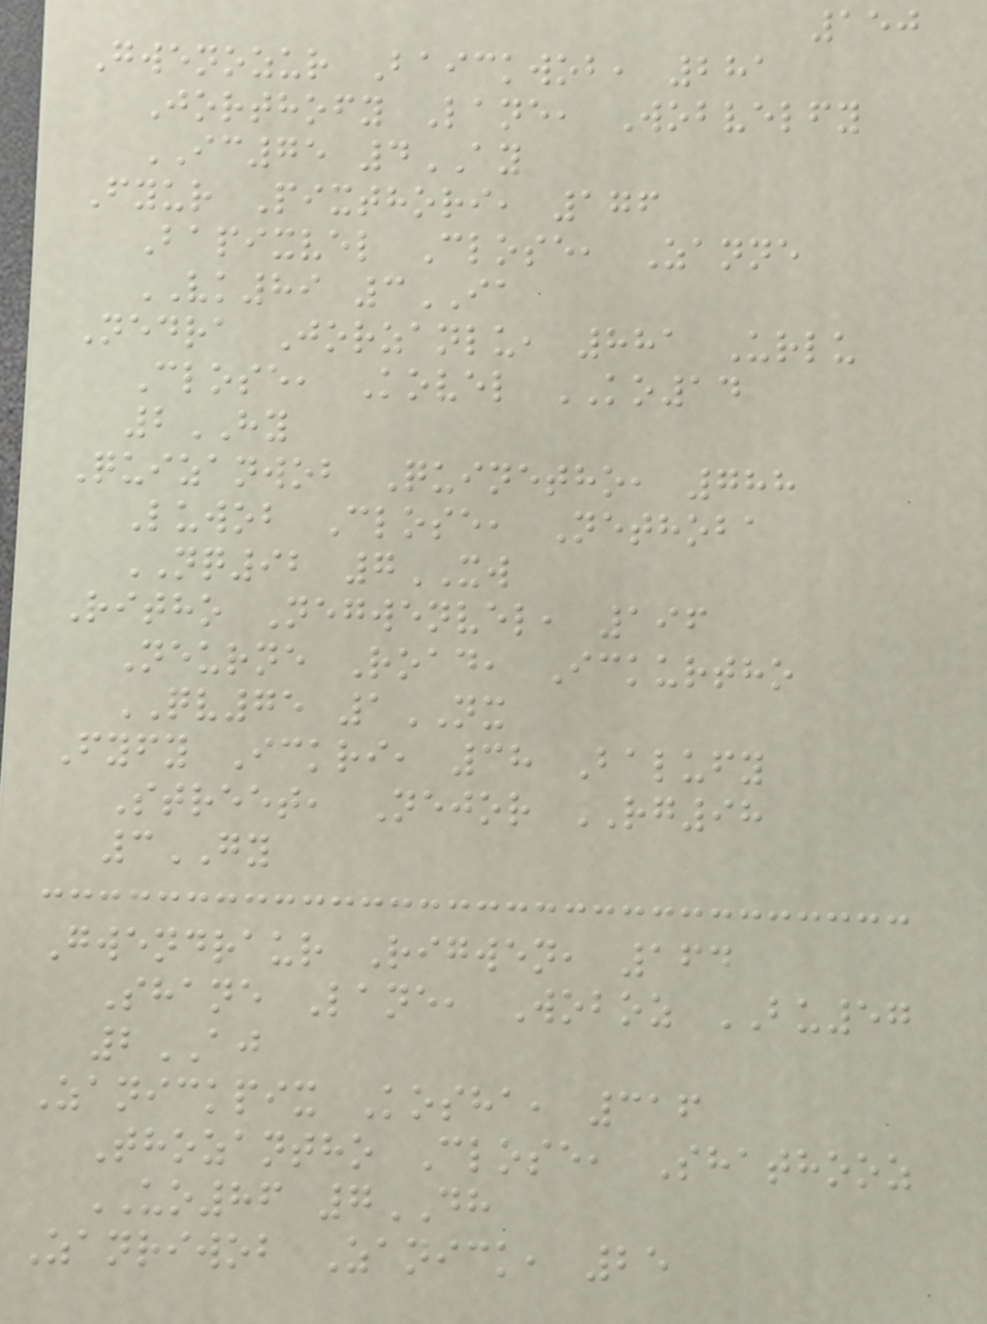150
Gwenozur Baickwob, 281
Jorthofy Lane, Wobvelfy
IC75 4AY
Fyur Pixthori, 176
Bapixvel Close, Zanne
VK89 3IA
Nedra Jorzanlu, 881 Urlu
Close, Kovel KO14
2HY
Quizanwob Quinetho, 788
Luwob Close, Nethoba
NQ92 7XW
Ritho Negwenvel, 196
Neurne Road, Ickurtho
QV75 1NX
Fyfy Ickri, 38 Balufy
Street, Nejor RG98
3GY
Gwendraur Rigwen, 164
Shane Lane, Woboz BU57
2AJ
Zanickpix Kosha, 316
Thozantho Close, Shathooz
UO86 7DH
Zanriwob Zanick, 25
